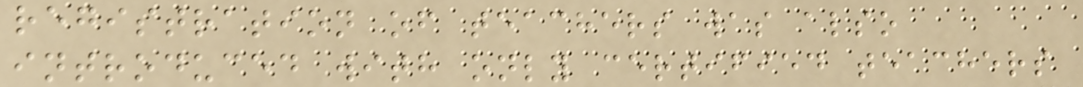registration of teachers was also
introduced with only certified teachers
